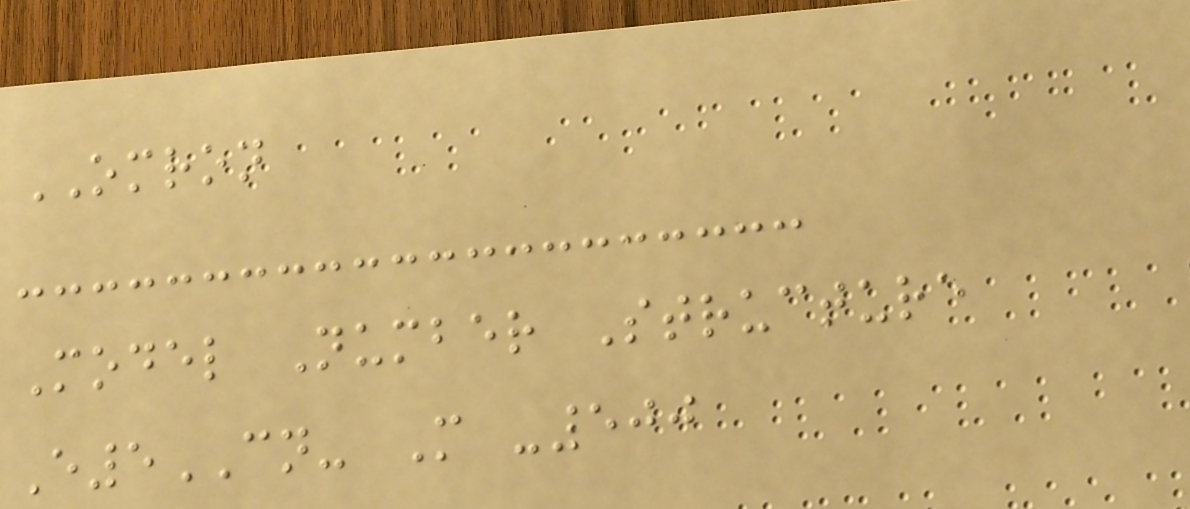OMRON
Model Number Structure
E5CN- M -500
